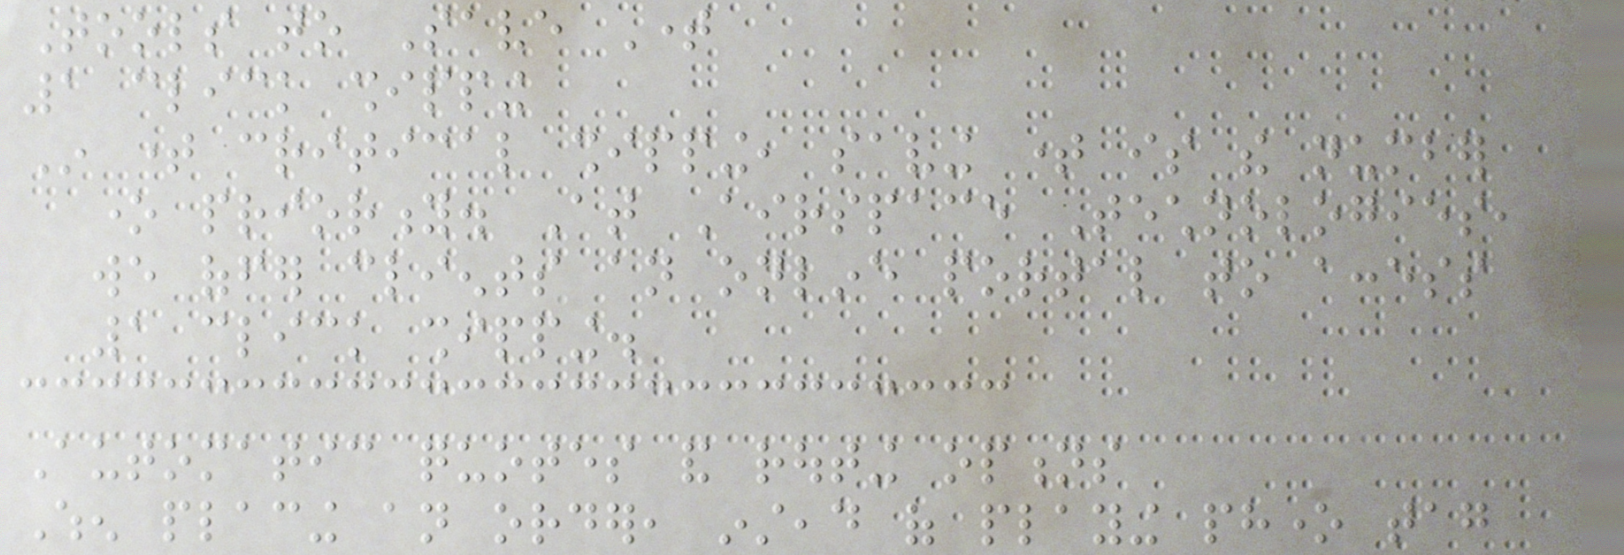Tools to Save Time
1 click shipping
In time critical shipping, saving time is the number
one priority. At Airspace Technologies,
we offer clients an online portal to access
1 click shipping.
Automatic quotes and routing options
When placing an order, instead of playing phone tag
